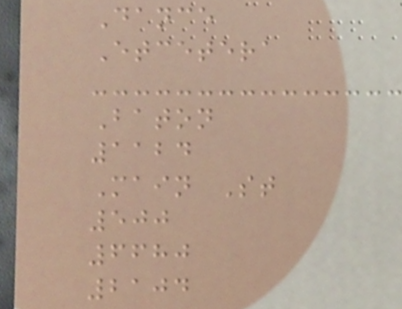Dance
Etcetera
Baton
1124
Main St
500
6680
2104
